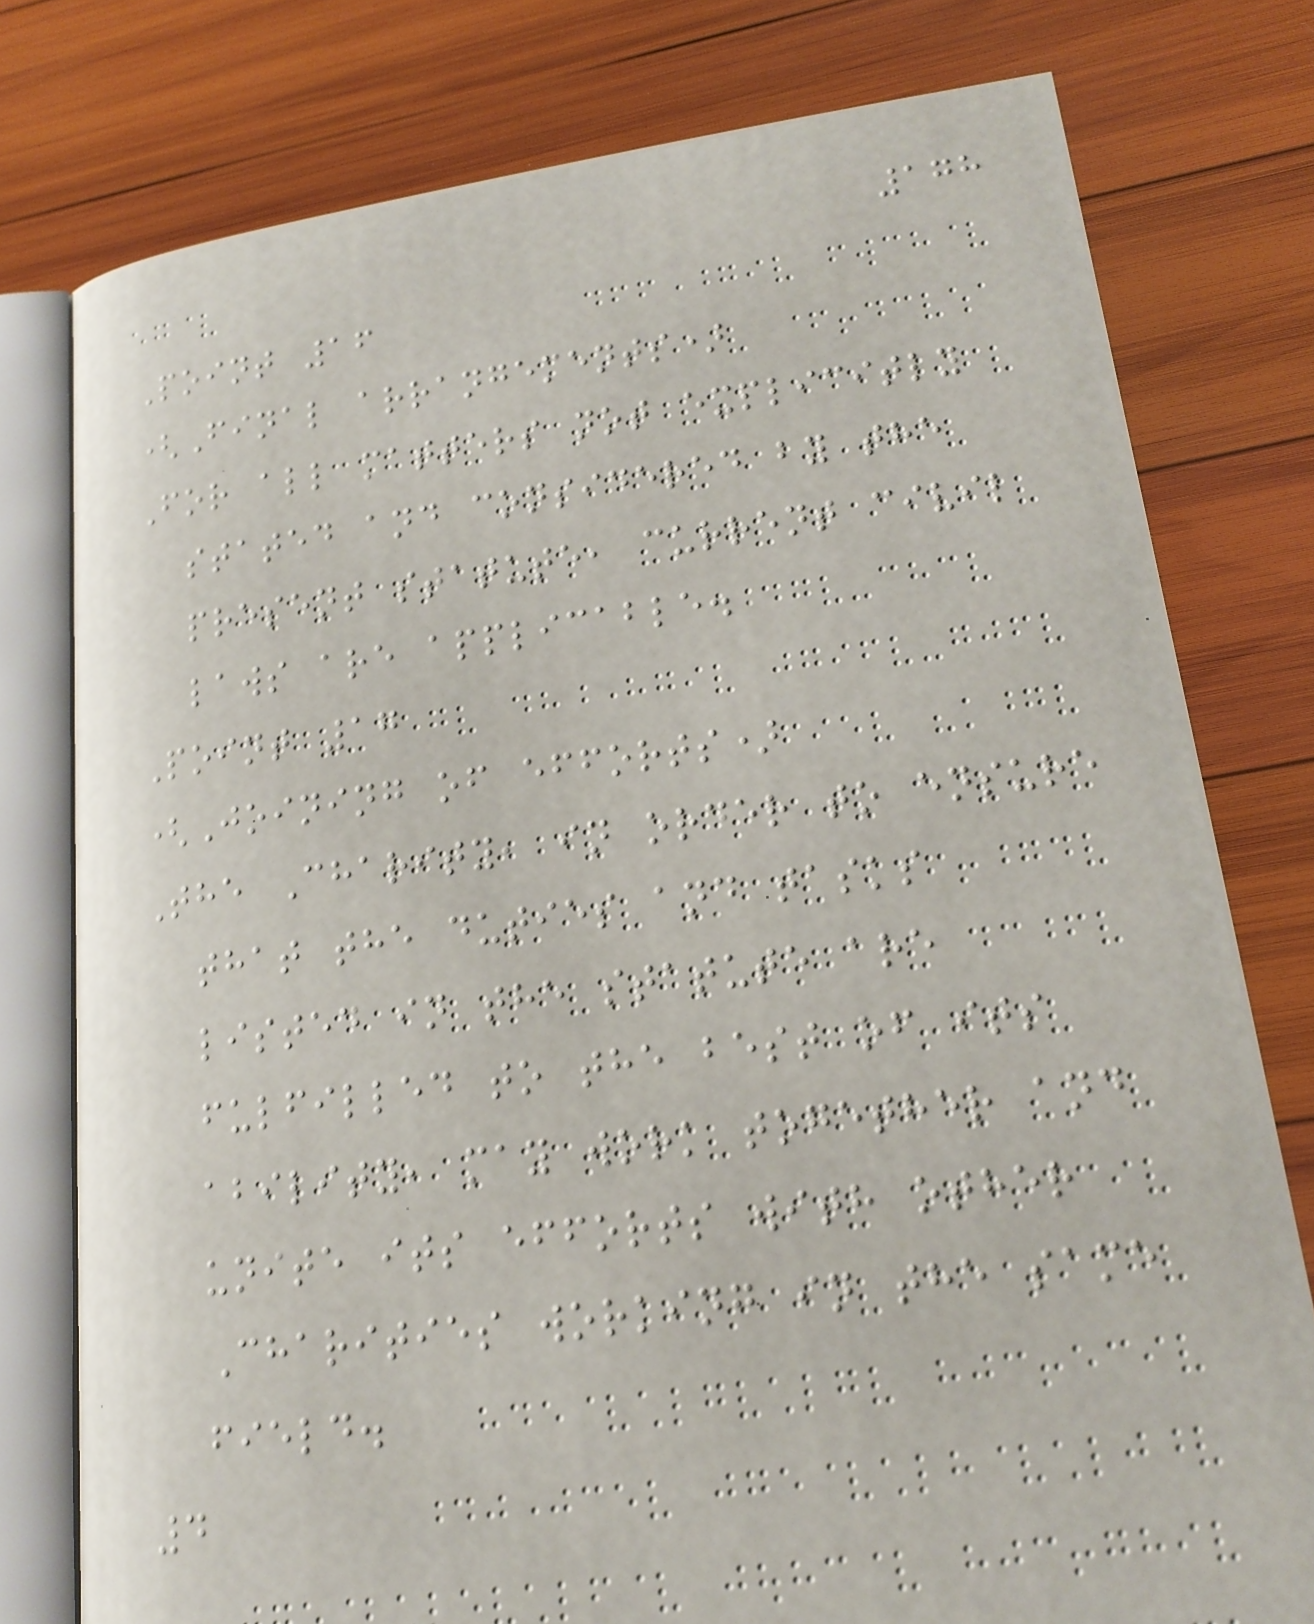178
Point 16
(Final arrangements)
For all matters not explicitly
stated and considered by the
present statute, current civil
laws are applicable.
Point 17
(Joining of efforts)
The Charity, in order to ensure
that the duties and tasks
listed in the statute are
fulfilled to the best of its
ability, may work together and
unite its efforts with other
Charities working in the same
field.
4
